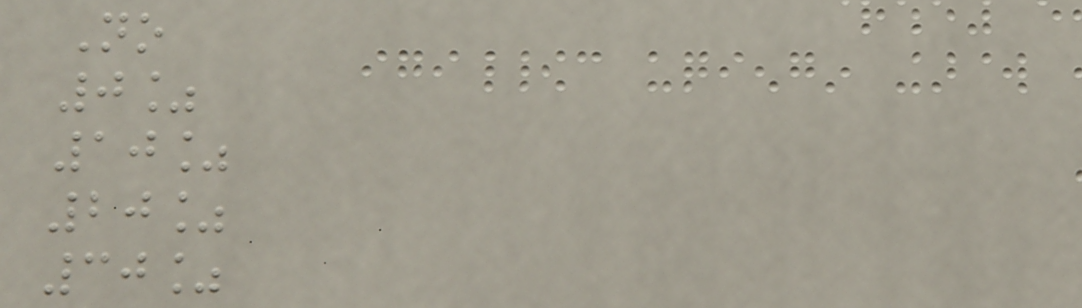No
0%
10%
20%
30%
